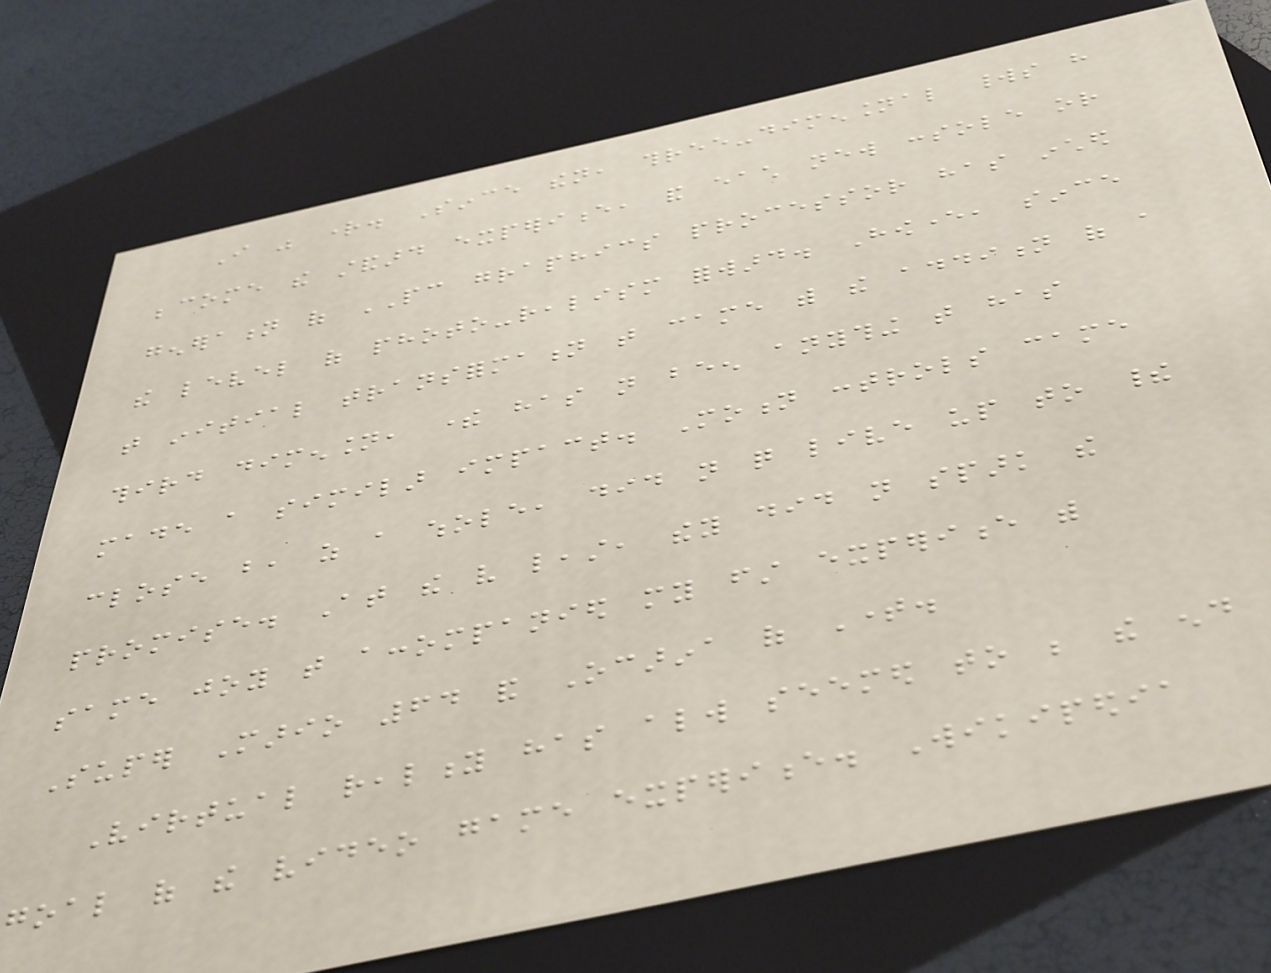I was right. Since then, three-dimensional worlds have
become the standard experience, and each new console or
generation of PC graphics processor has inched
the level of photo-realism forward. However, since
that initial transformation that came with the addition of a
third dimension, there has not been anything that has
made a similar impact. Motion controls came
close but, as a whole, did not quite live up to their
promise. At the very least, they did not spark the
same joy that accompanied my first experience with
Super Mario 64 and Ocarina of Time.
Virtual reality has always seemed to be the end
goal of the video game experience. Wikipedia
